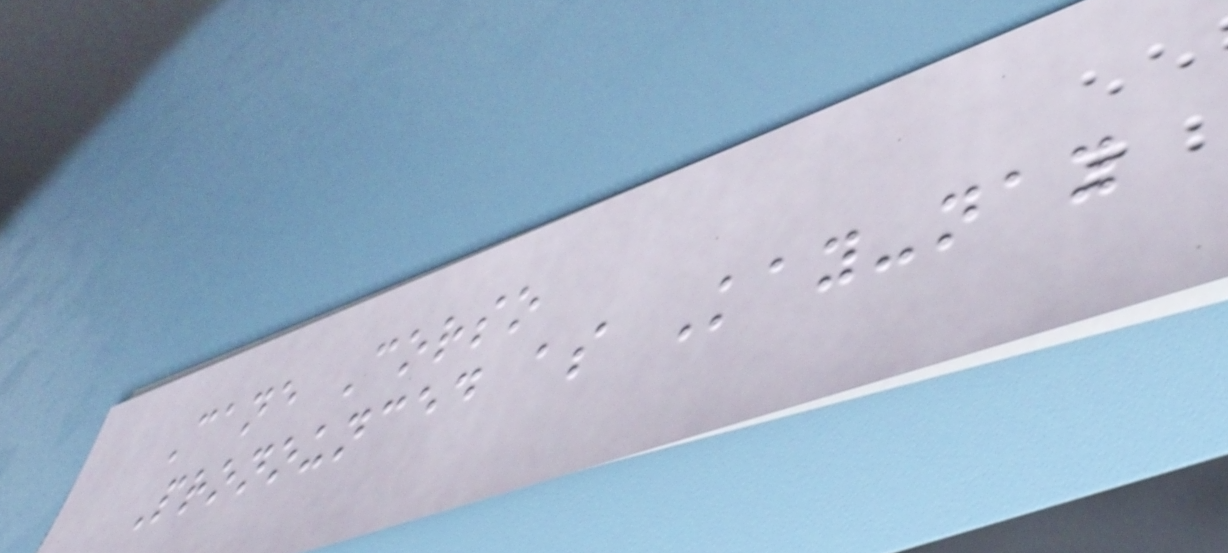Cane Corso
Pronounced as Kay-nay
